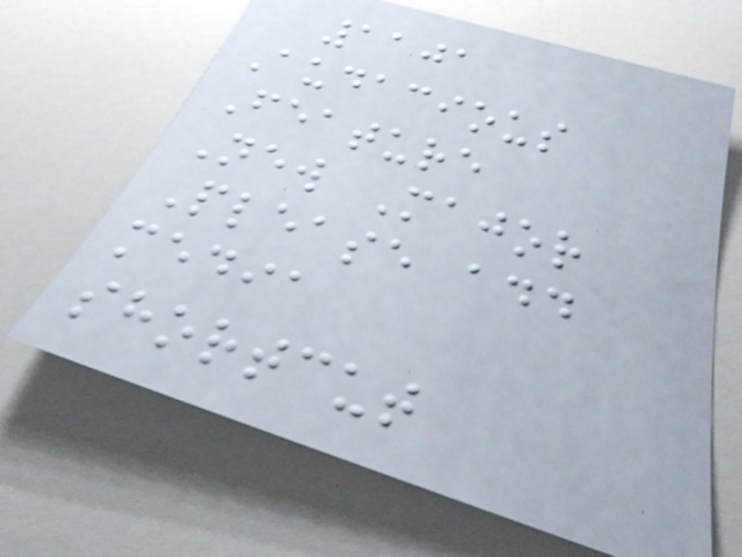1101
Audacious
Feature
New Major
Please add
media
shortcut
